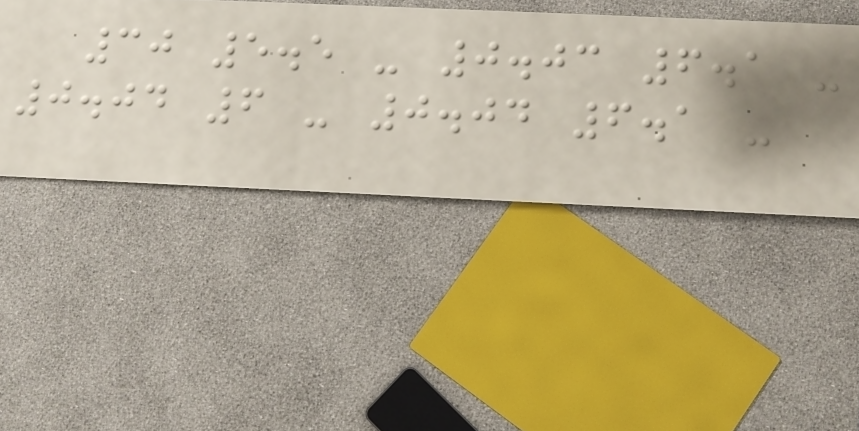30 5.5 - 0.03 6.1 -
0.04 6 - 0.04 6.1 -
